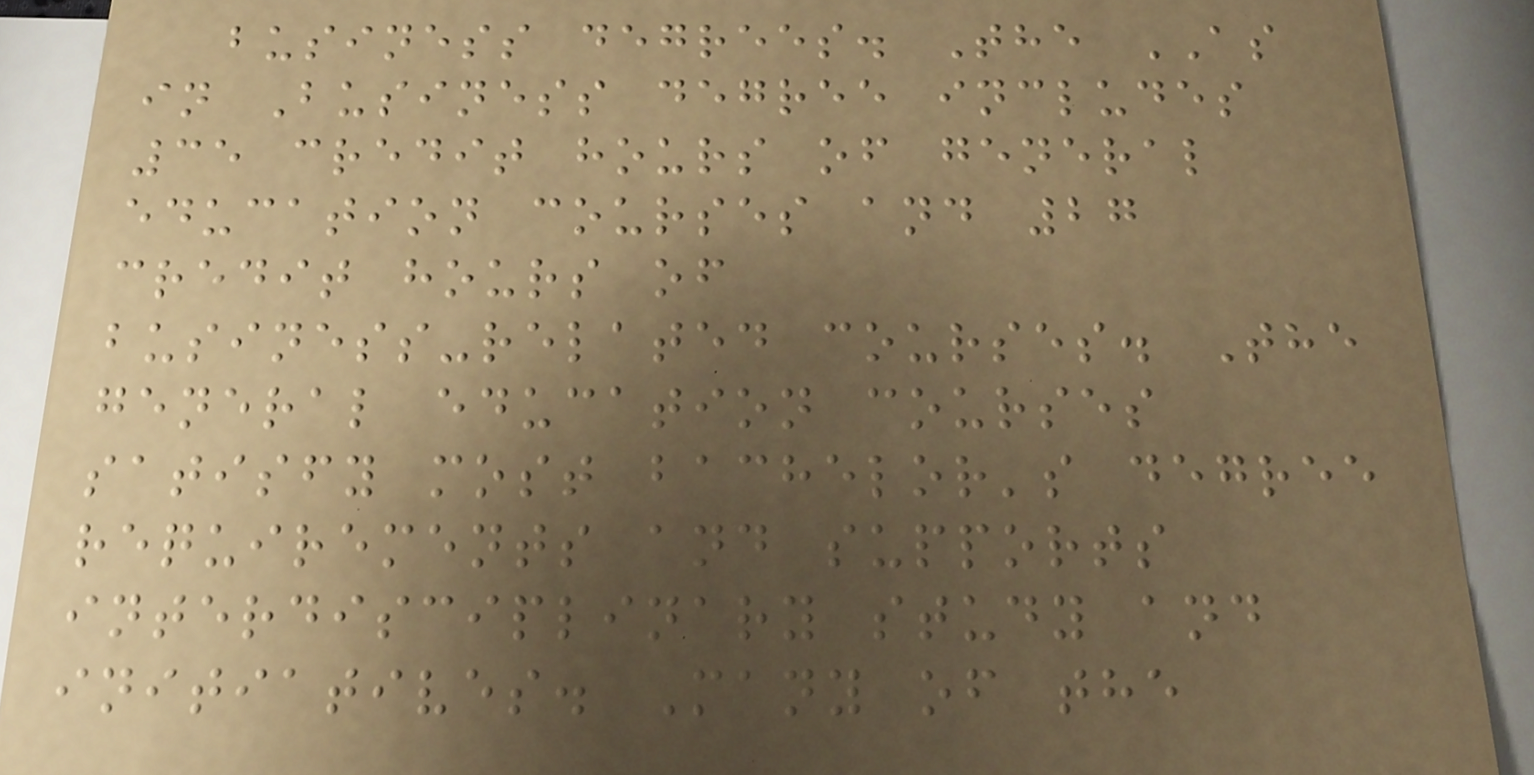business degrees. The AS
in Business degree includes
35 credit hours of general
education courses and 27
credit hours of
business-related courses. The
general education courses
satisfy most bachelor's degree
requirements and supports
interdisciplinary study and
initiatives. Many of the
